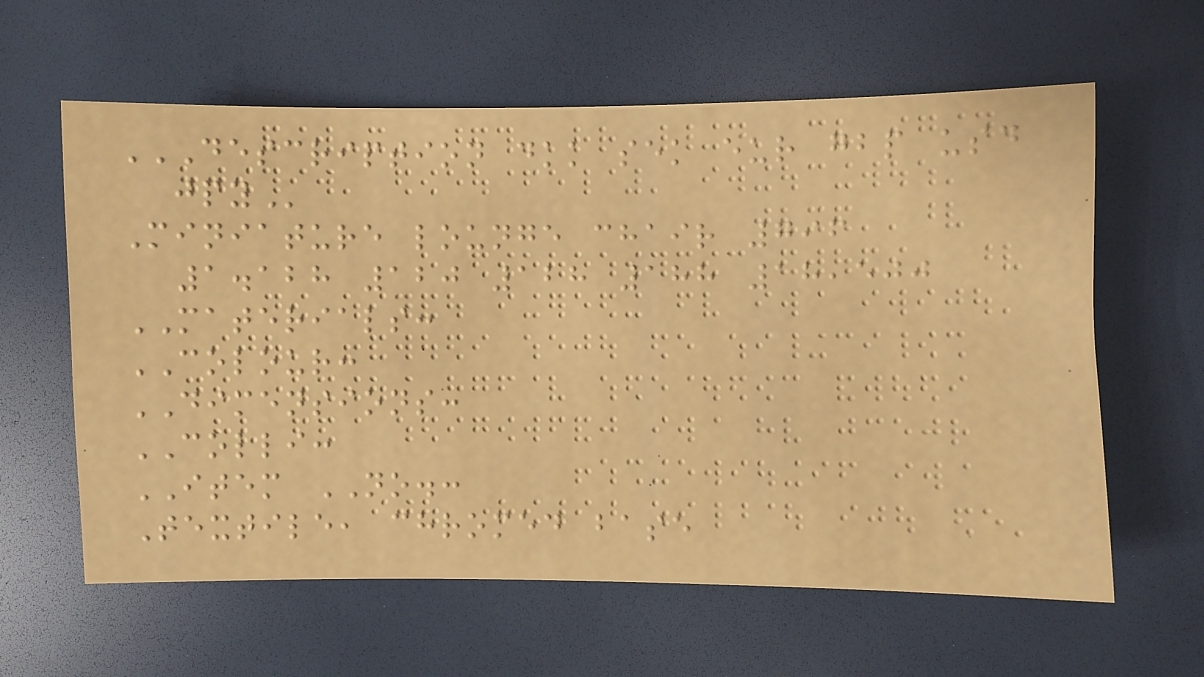DESCRIPTION DKK SEK EUR GBP USD
JPY
Miniature lounge chair 796
1.128 120 128 188 18,500
MATERIALS:
COLOUR:
DIMENSIONS:
COLLI:
ITEM NO.:
Textile, chromed base
